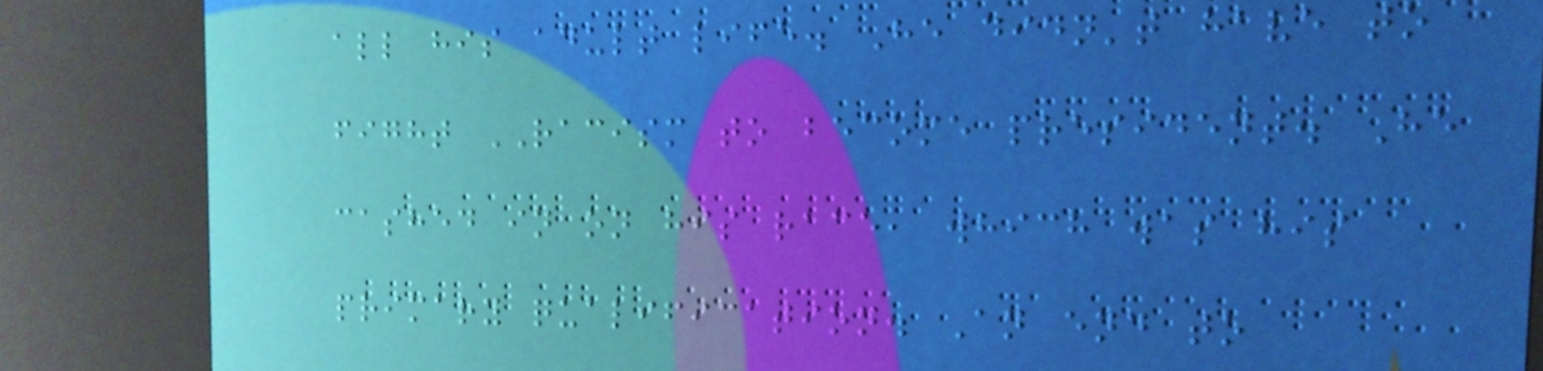all his adult life. He didn't have to
fight RACISM to become president. He
cashed in on his race, which was his
primary qualification. An end to
